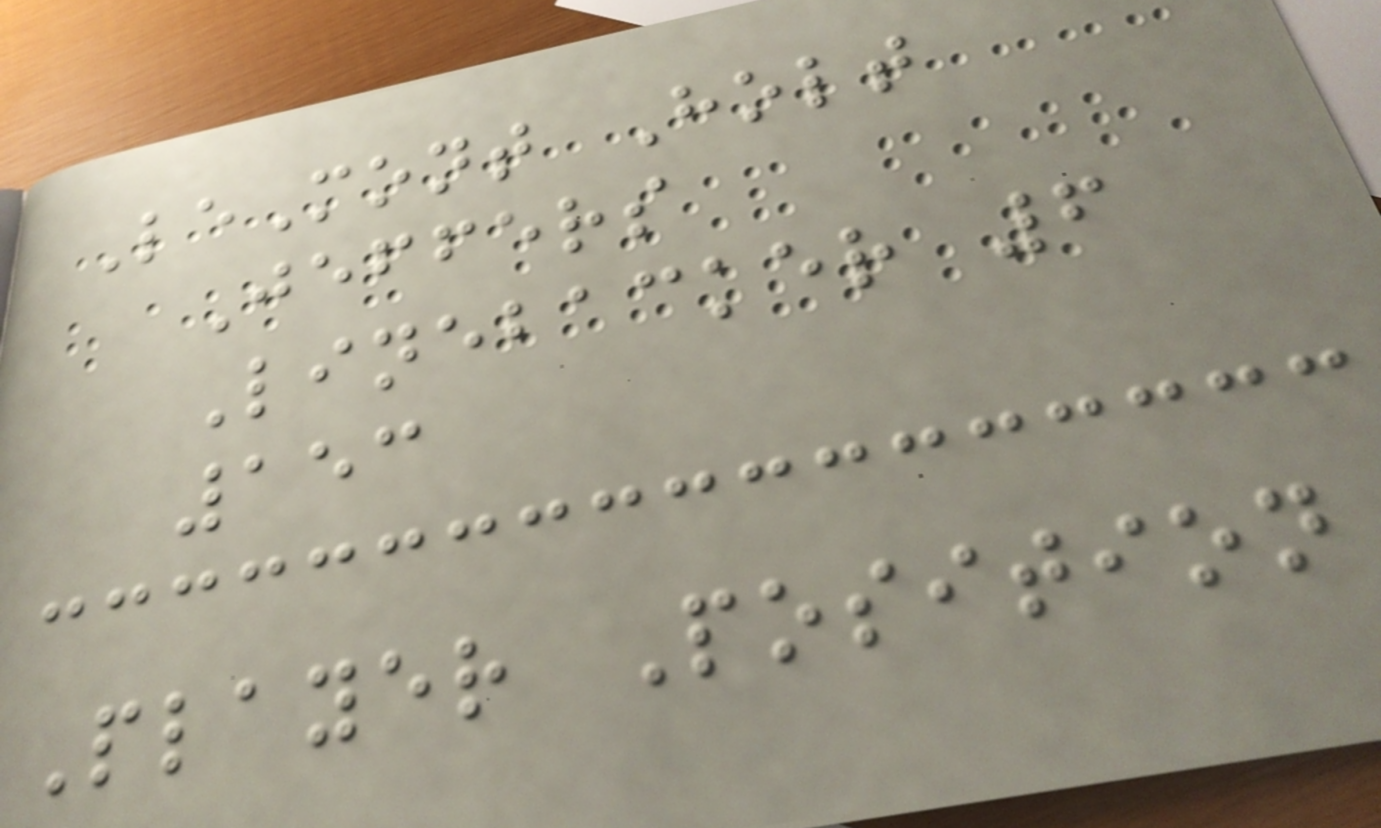LeMont Holt
Jeffers
Linebacker 6
153
Player Position
